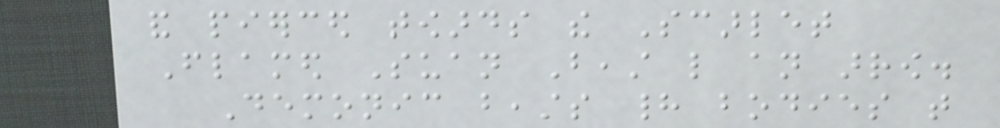and pierced towards the Scarlet
Flamed Suan Beast like an arrow.
Demonic beasts had bodies that
